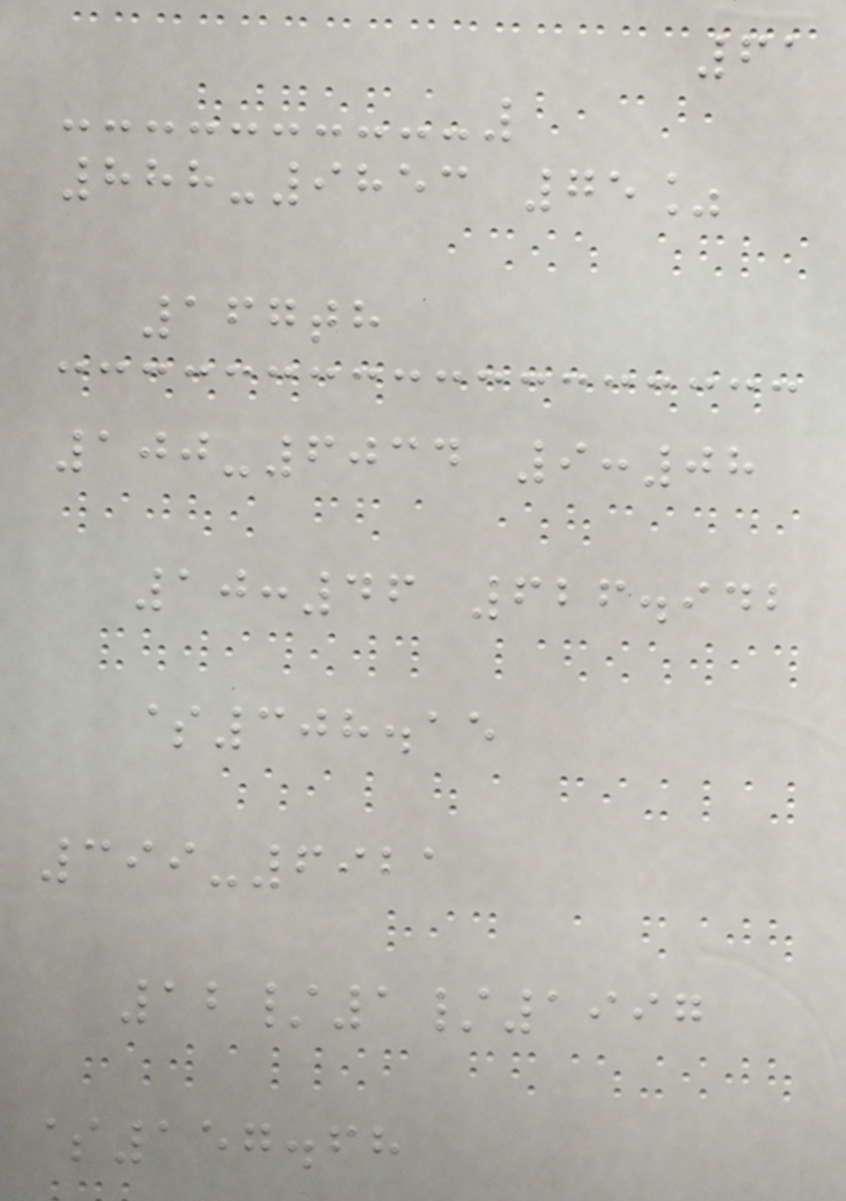61
888-9853 75%
167th
100-6034 9:08
10:46 626.942
$308.15
399-6921
12/1/1997
$157.68
